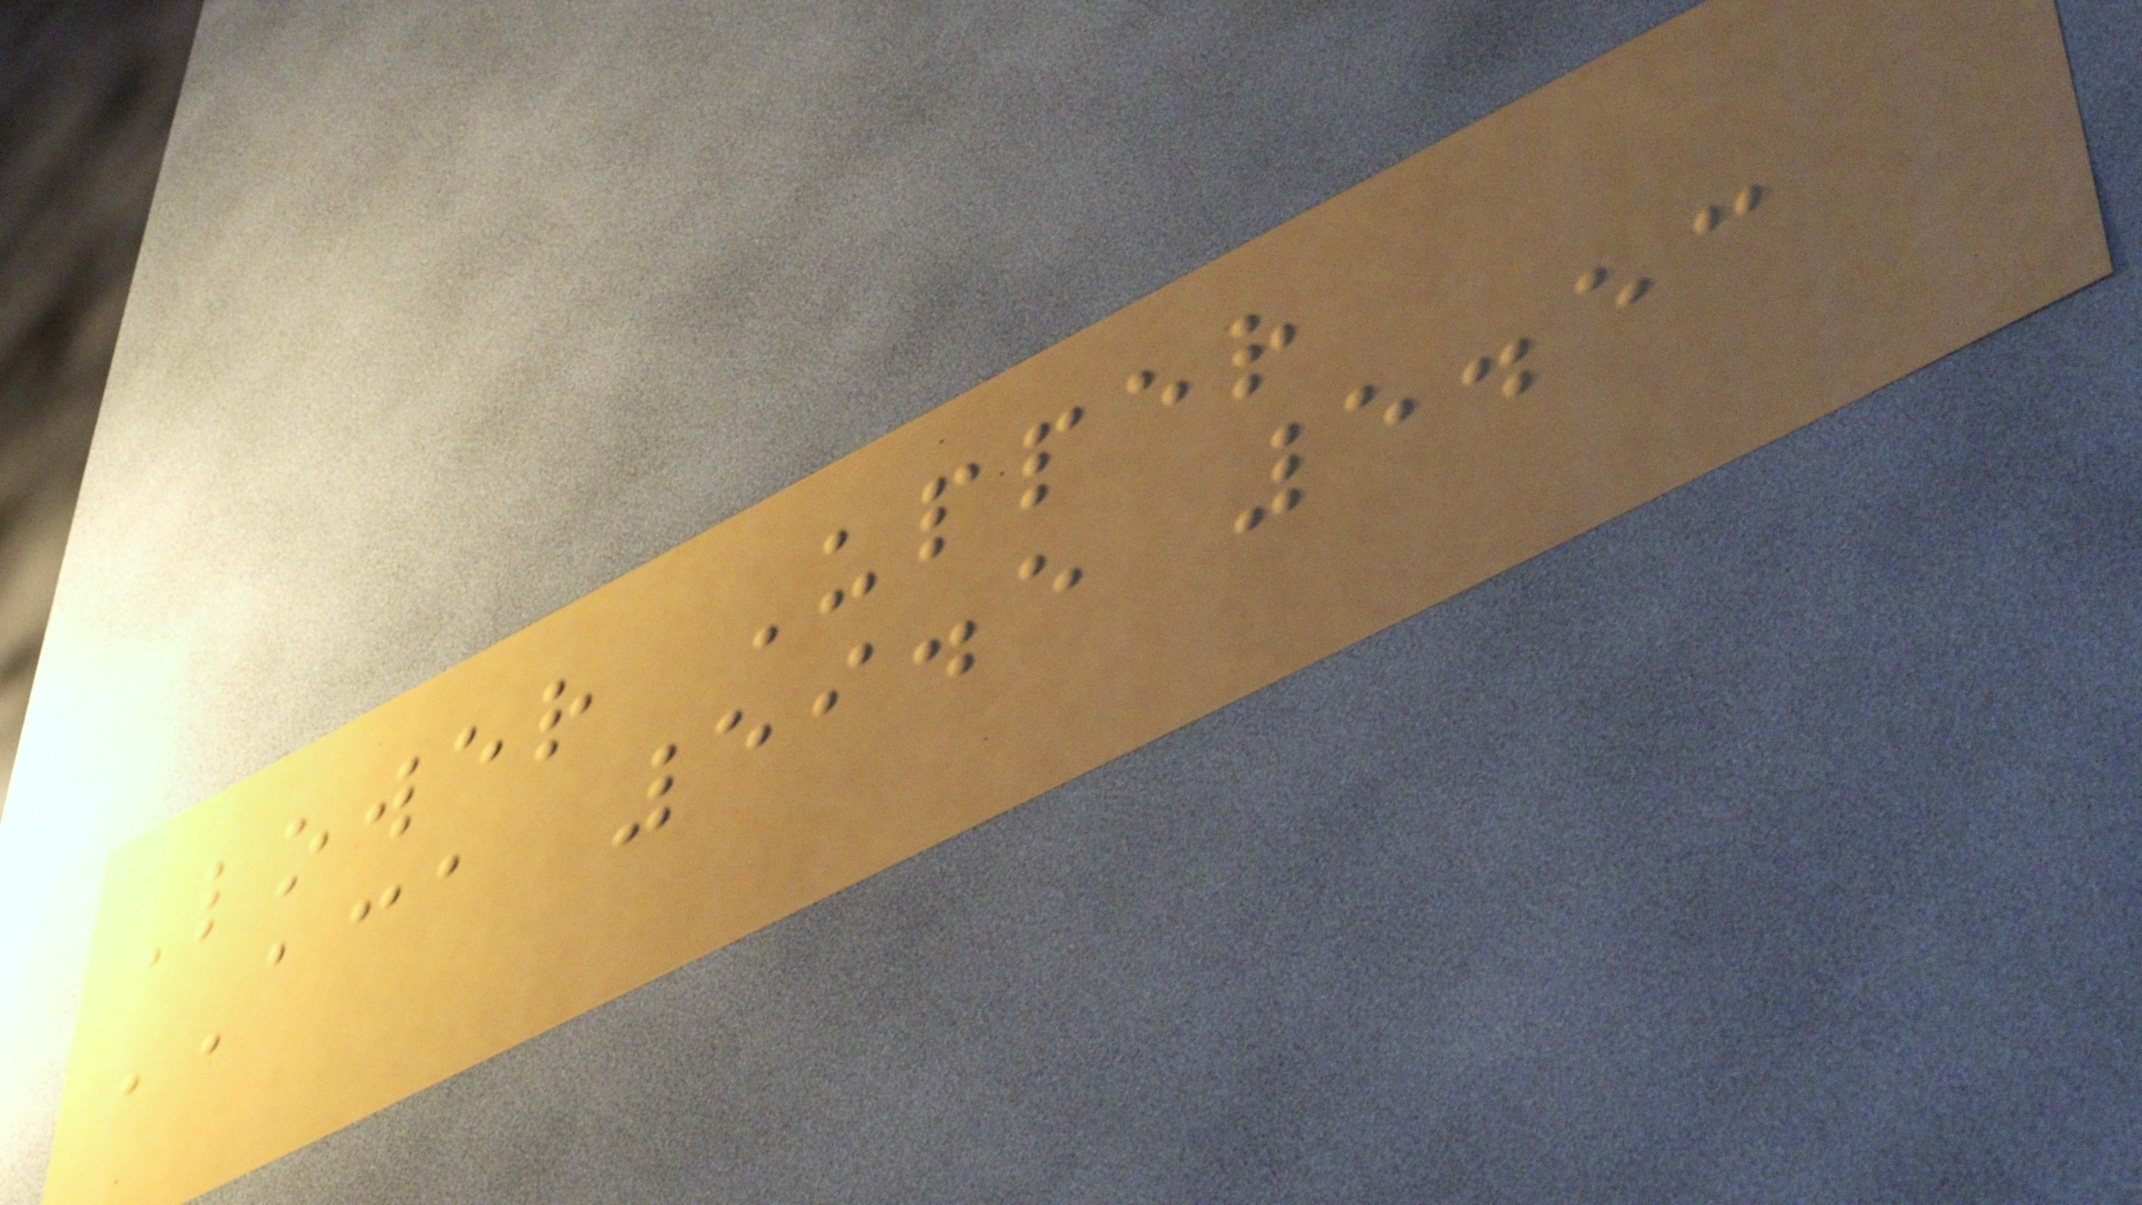Lower Upper
ACA 59.5 5.53
